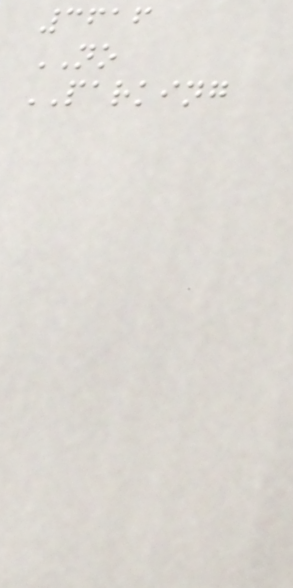3616
NO
PARKING
